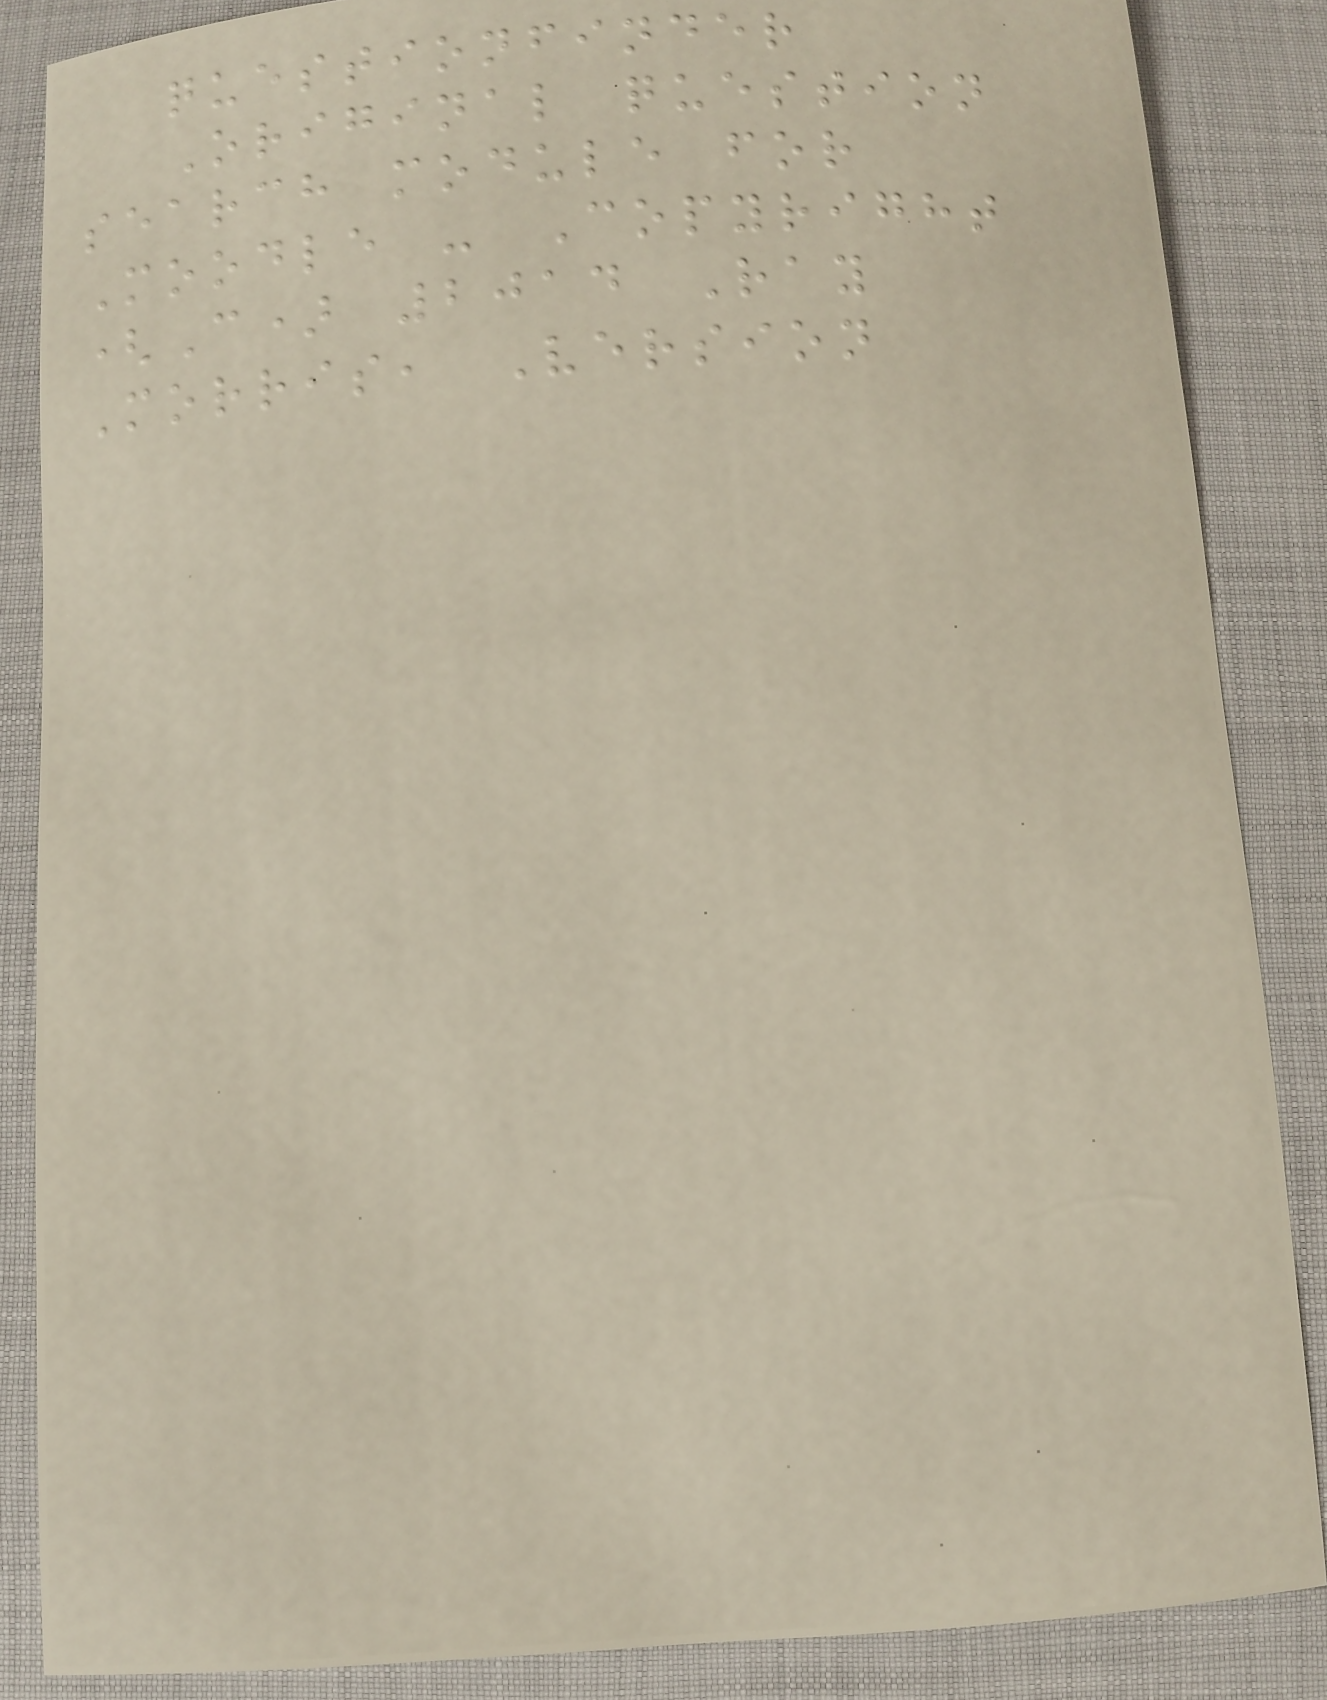questionfinder
Original question
search module for
Moodle - Copyright
(C) 2014 Ray
Morris, Version
